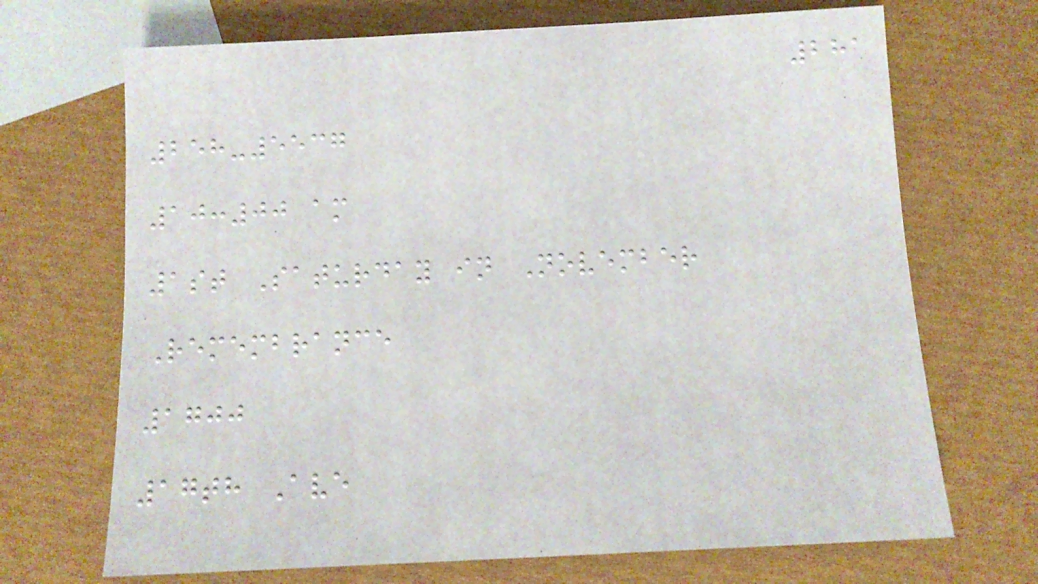281
258-5537
10:00 am
1st Saturday in November
Remembrance
1700
17th Ave
